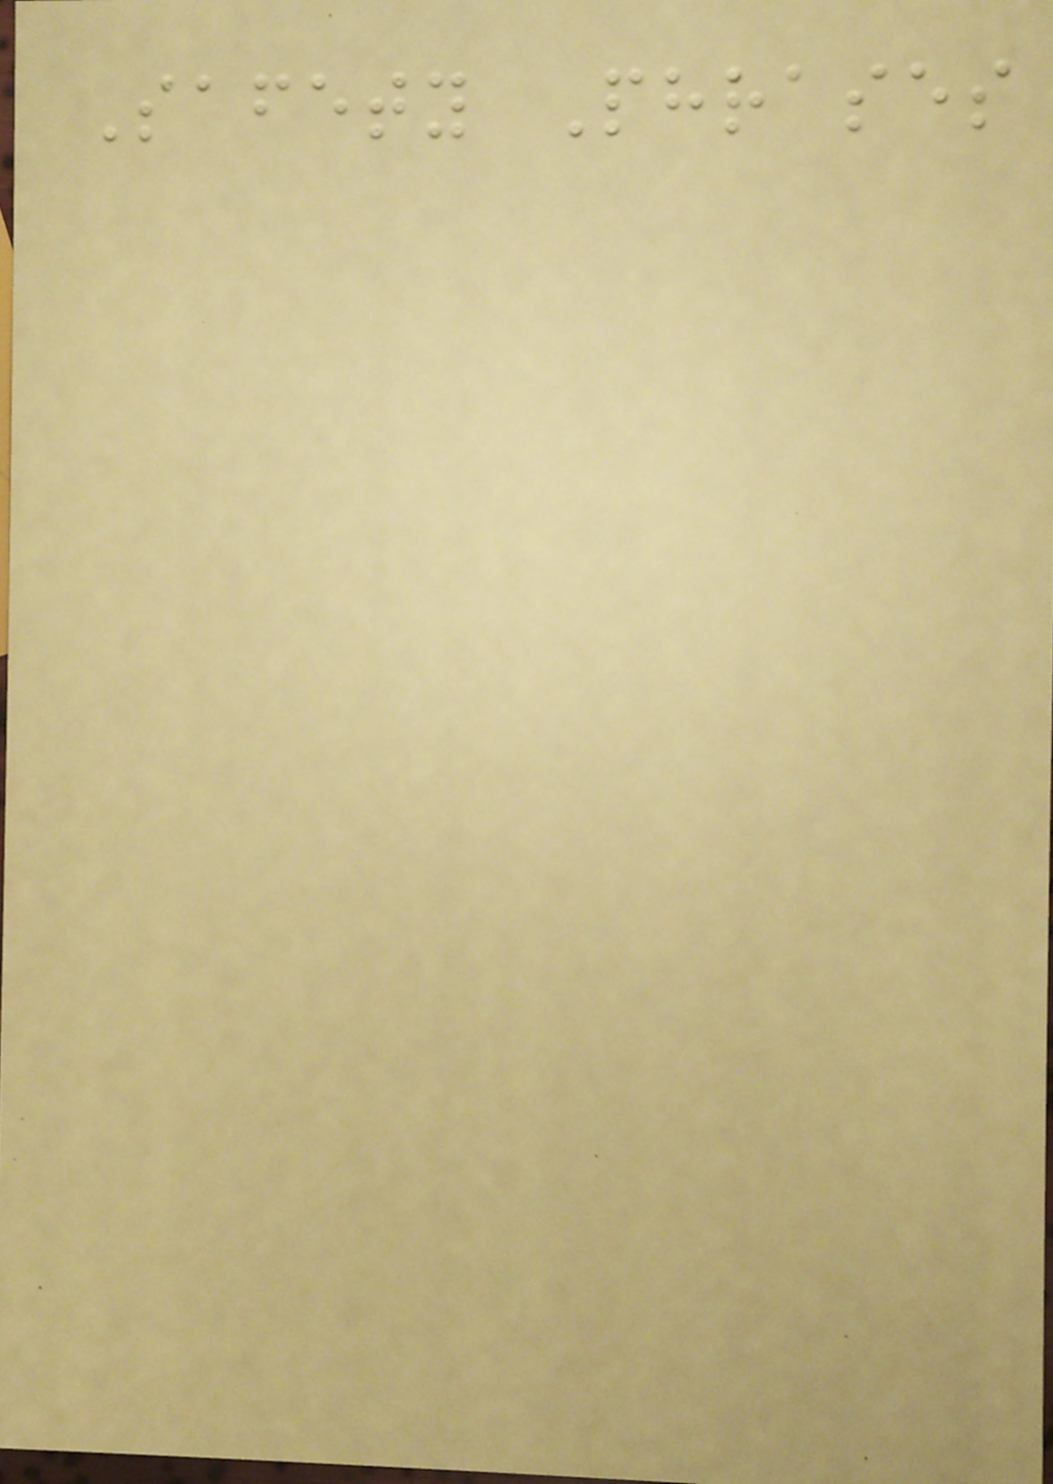Safety Phrases
